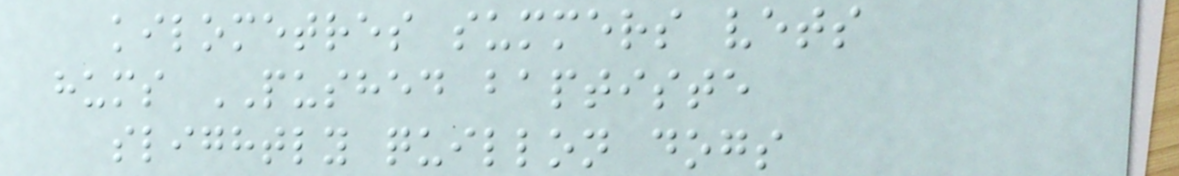kilometres summers vets
hums PUSHED baptiste
slightly quillon dogs
